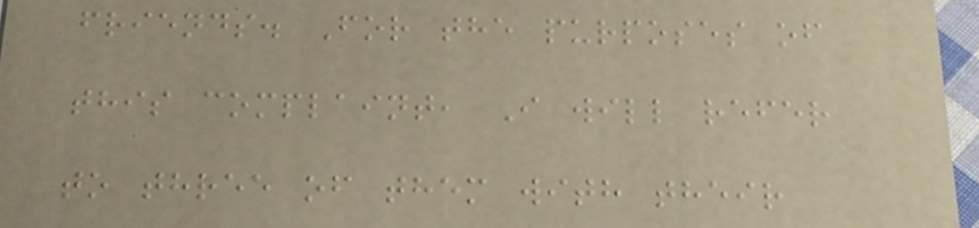friends. For the purposes of
this complaint, I will refer
to three of them with their
